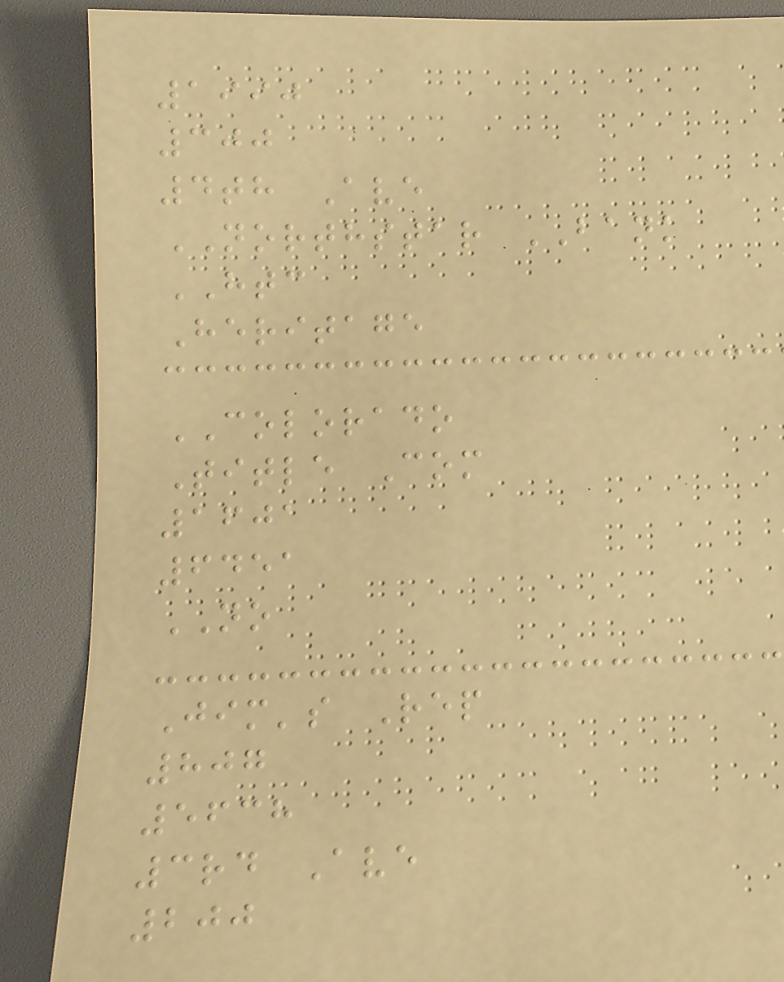1990
300
4th Ave
NORTHSTAR BANK
HTC
Heritage
COLORADO
Title Com
1601
6451
NO
Jim's Rep
807
5638
3rd Ave
200
